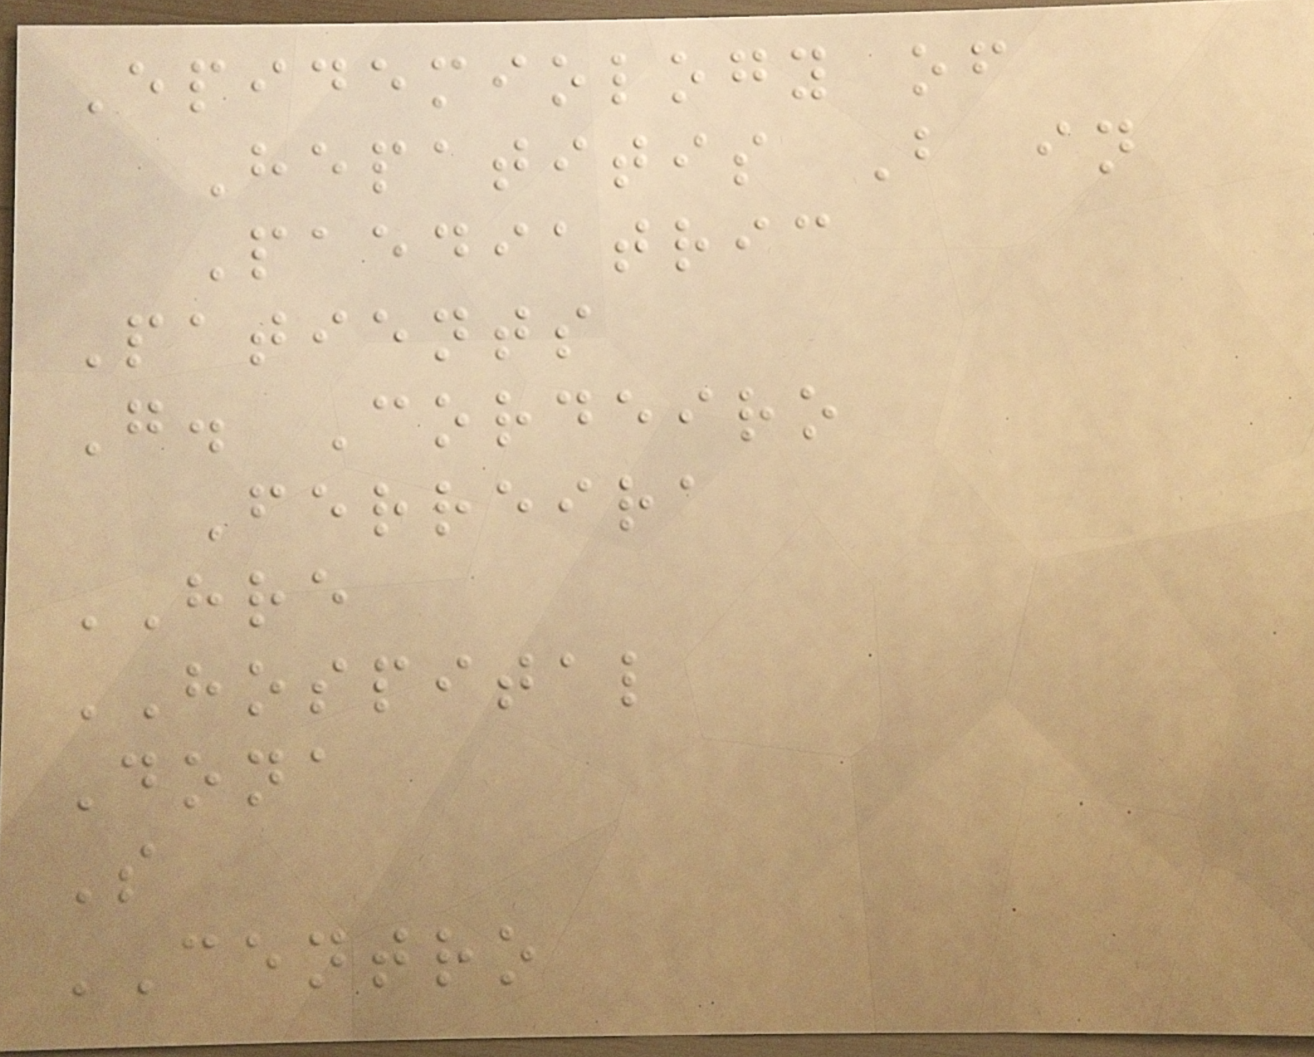Epidemiology of
Hepatitis B in
Paediatric
Patients
G. Cordeiro
Ferreira
HRE
HOSPITAL
Dona
S
CENTRO
